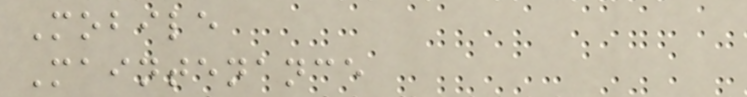Mobile
Maintenance
